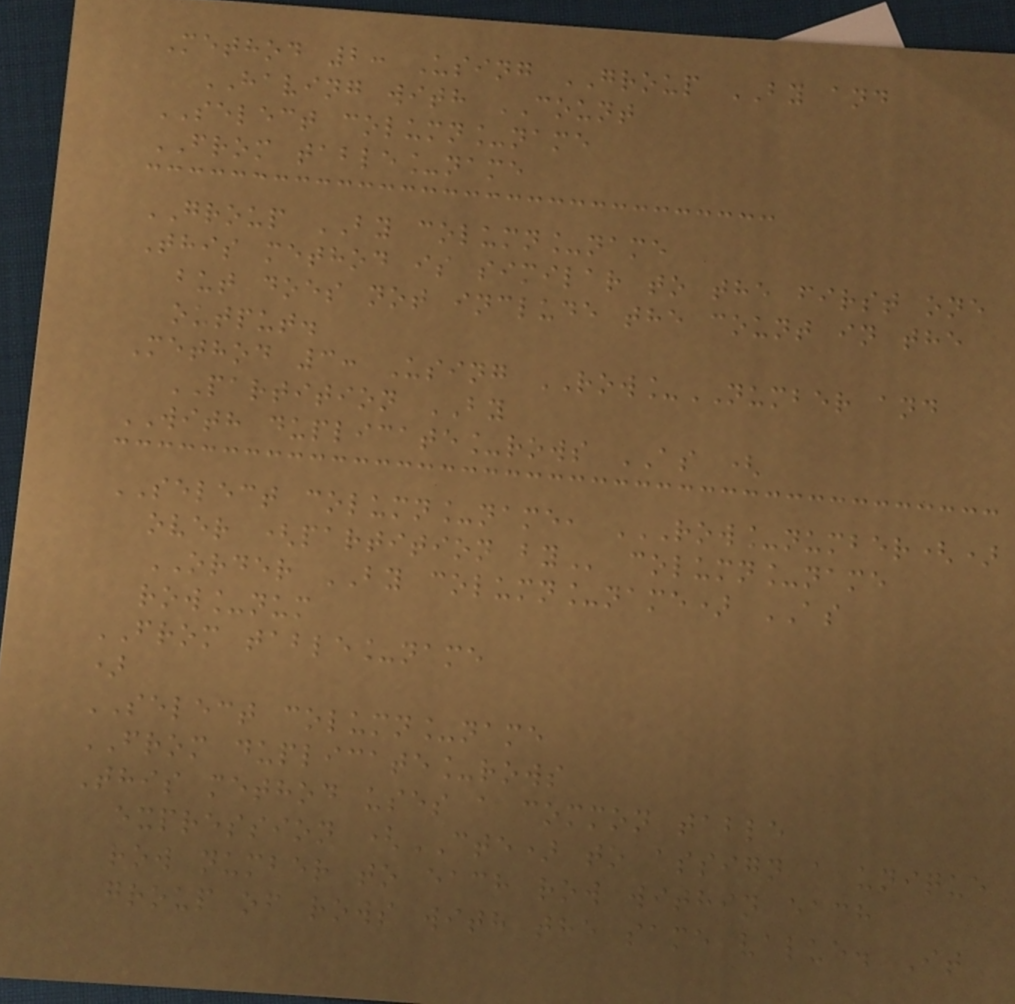Method 2: Using GROUP BY and
HAVING with COUNT
SELECT column_name
FROM table_name
GROUP BY column_name
This method is similar to the first one
but does not include the count in the
output.
Method 3: Using ROW_NUMBER and
PARTITION BY
WITH duplicate_rows AS (
SELECT column_name, ROW_NUMBER()
OVER (PARTITION BY column_name
ORDER BY column_name) AS
row_num
FROM table_name
)
SELECT column_name
FROM duplicate_rows
This method uses a common table
expression (CTE) to assign a unique
row number to each row within each
group of rows with the same value. It
